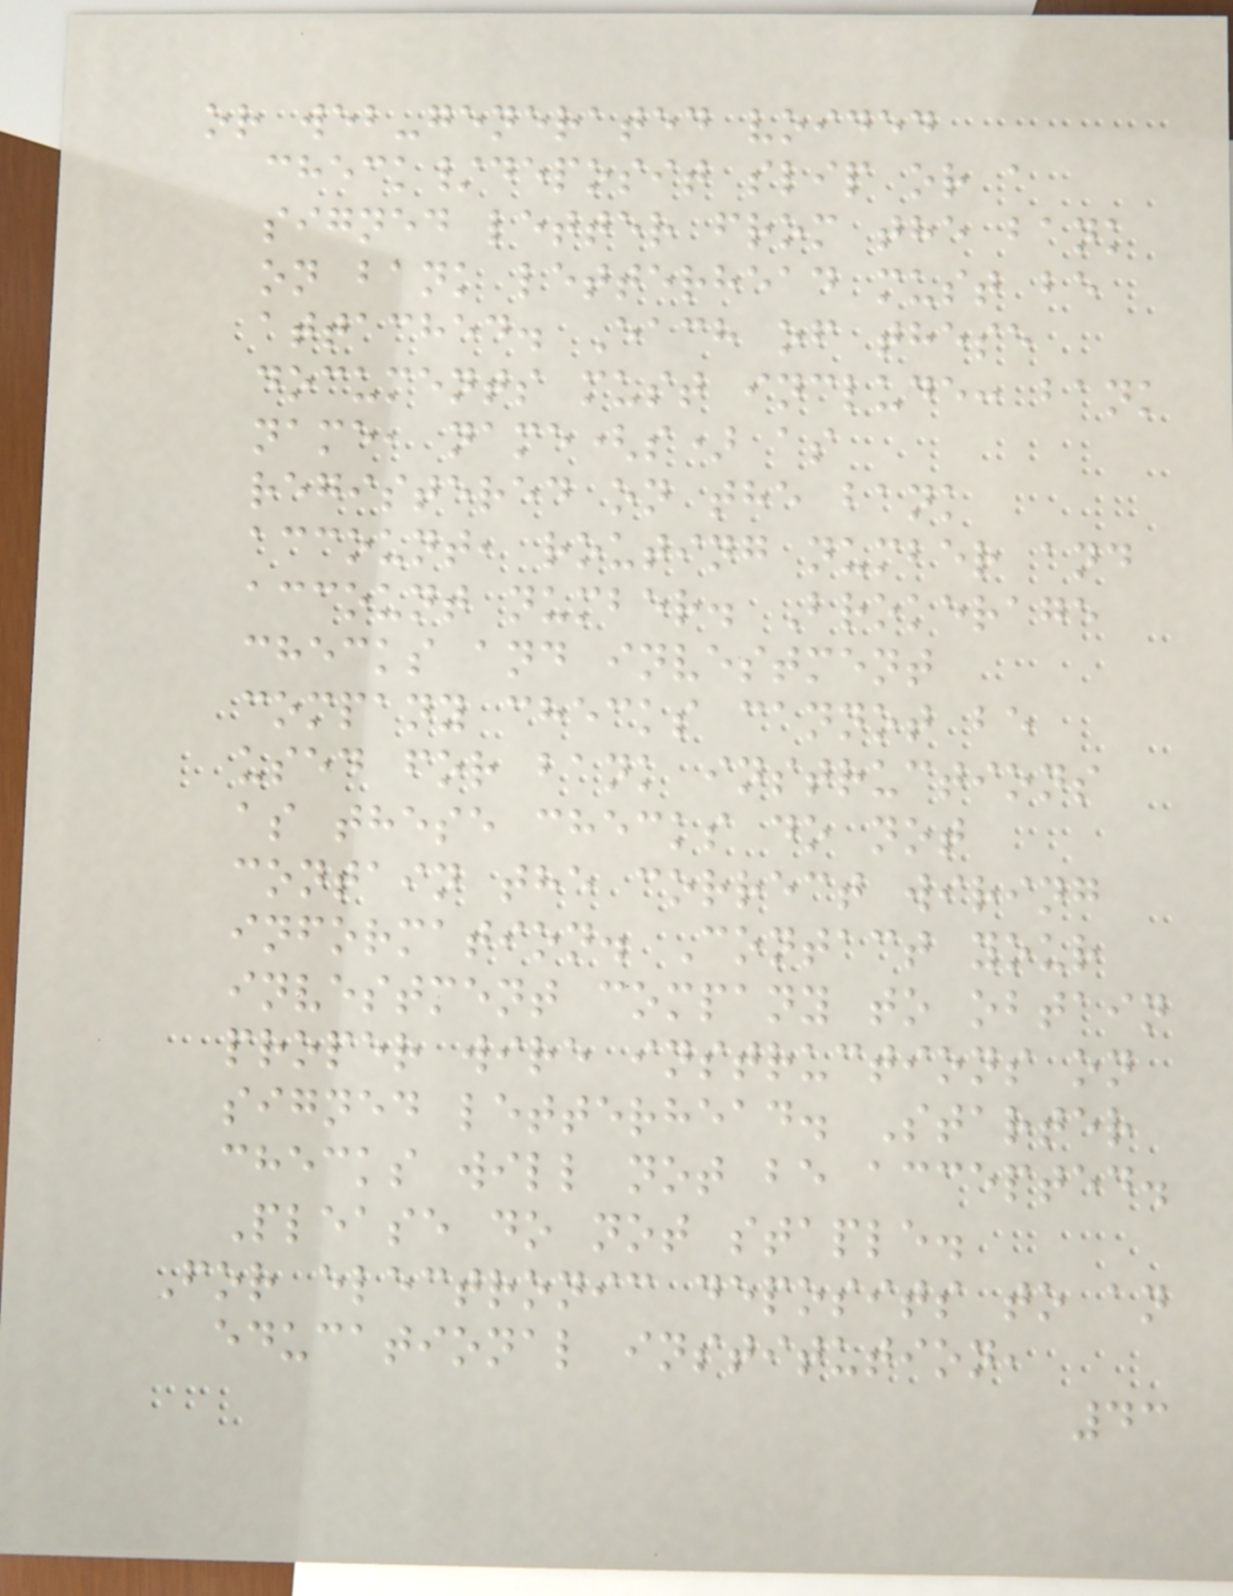or web-generated voided
check/deposit slip or a
signed letter from the bank
on bank letterhead must be
attached. Each of these
documents must include: bank
name, name(s) as
registered on the bank
account, routing number and
account number. Brokerage
checks and investment
company checks cannot be
used for bank instructions
as these checks do not
contain the correct wiring
information. Contact your
investment company to obtain
proper wire instructions on
signed letterhead. Starter
checks will not be accepted.
Please do not staple.
For electronic deposits to an
educational institution,
43
